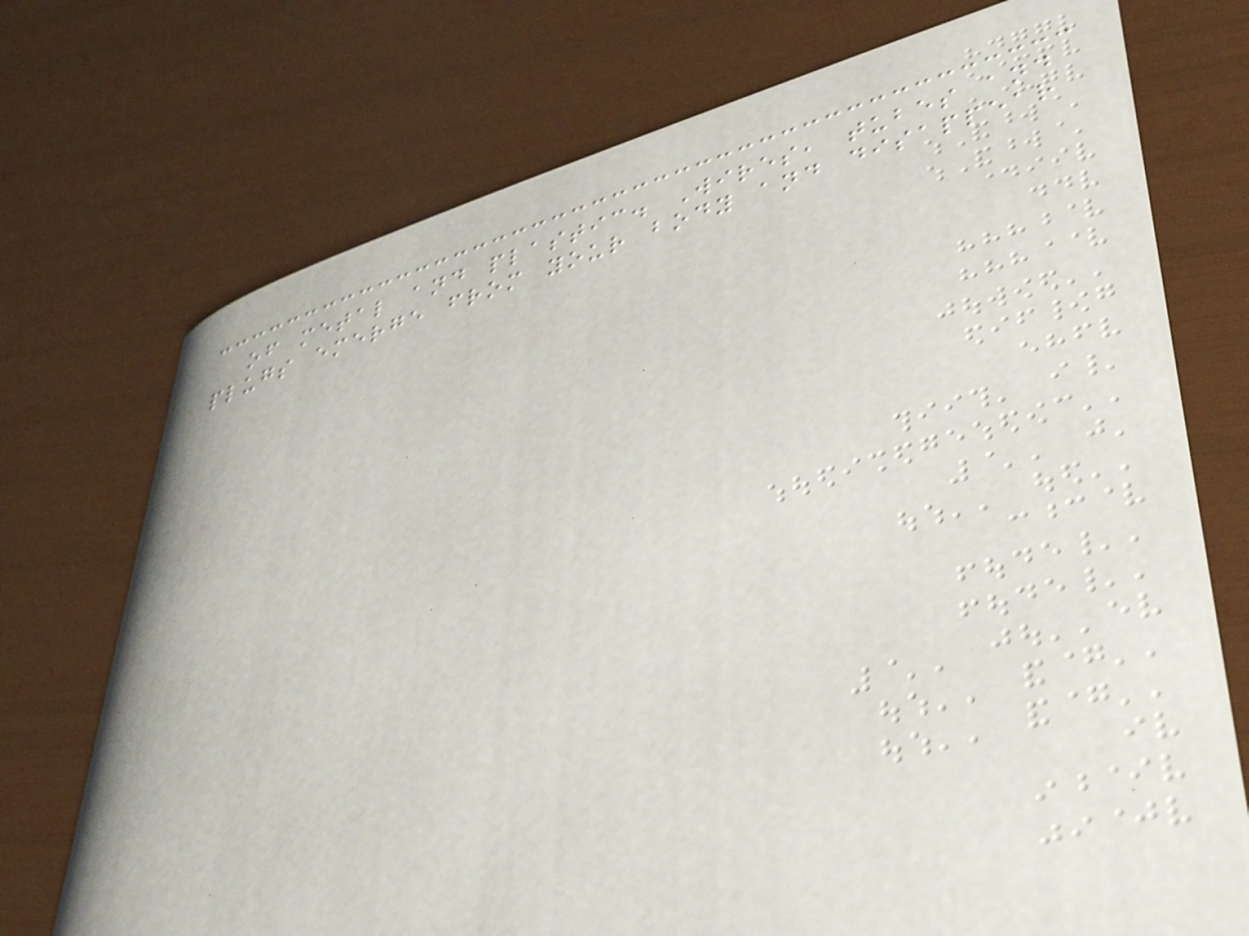of metal and plastic. Wires, tubes and
plugs emerge from your body and disappear
